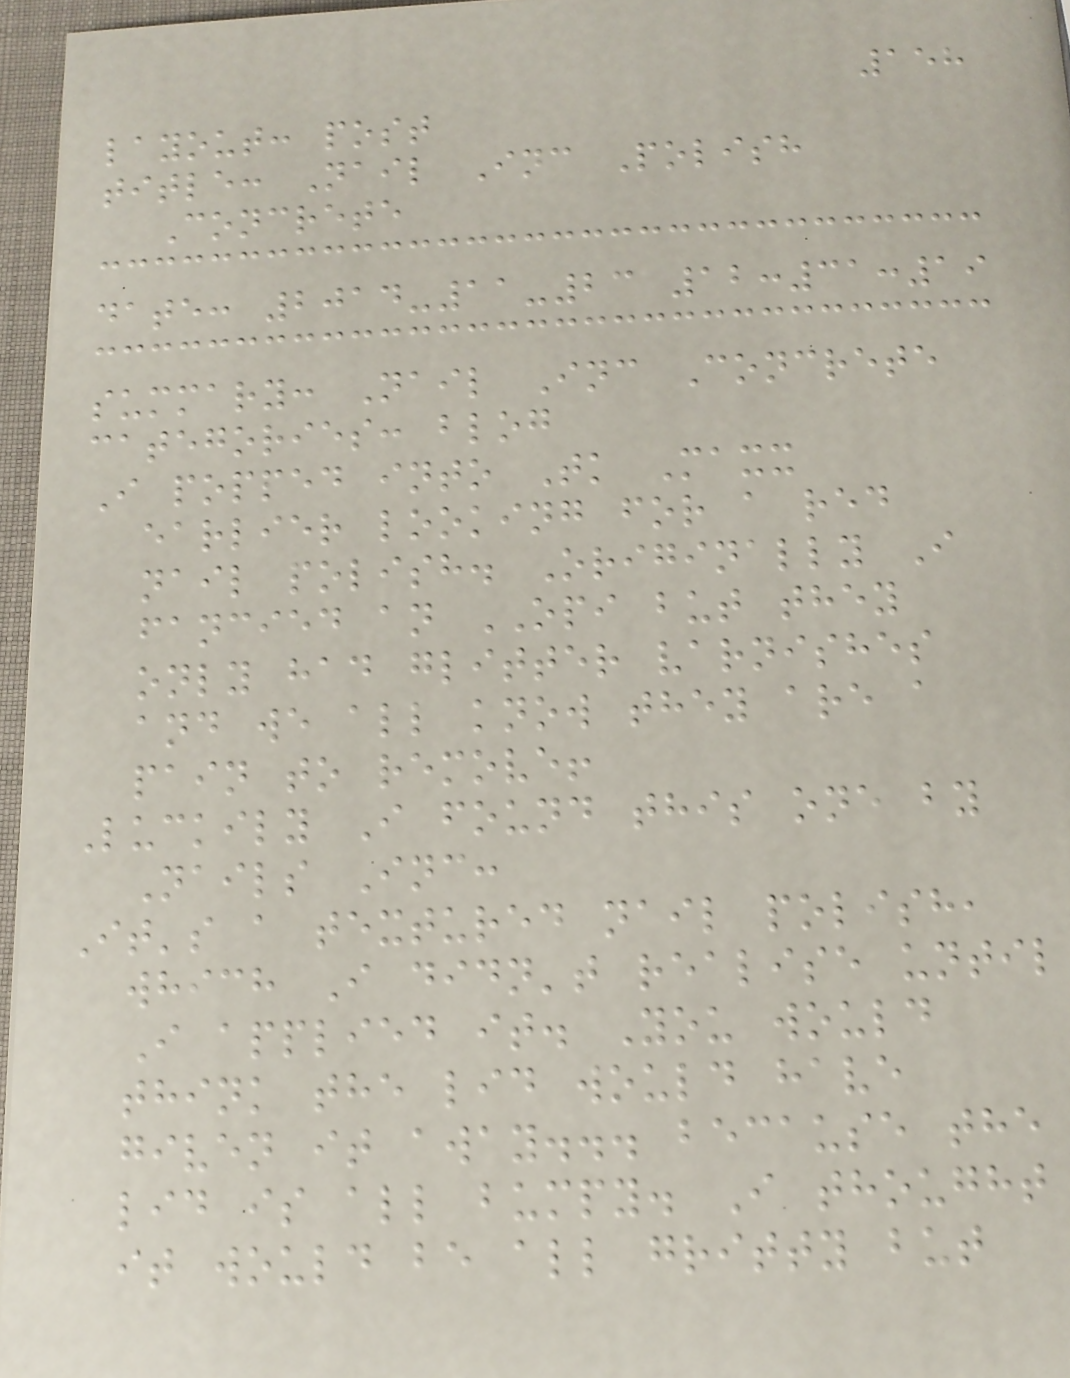158
layout: post
title: Nail Inc Polish
Concrete
date: 2014-11-23 12:31:19
summary: Nail Inc Concrete
categories: blog
I popped into Tk Maxx
earlier looking for a red
nail polish. Originally I
fancied an OPI but they
only had glitter varnishes
and we all know they are a
pain to remove!
Luckily I found this one by
Nails Inc:
It's a textured nail polish,
which I didn't realise until
I applied it. You would
think the lid would have
given it away... because the
lid is all bumpy. I thought
it would be all gritty but
